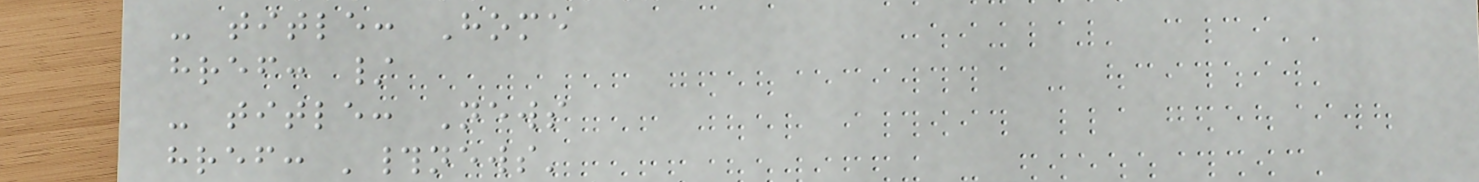- title: Home
href: /
- title: News
href: '#news'
